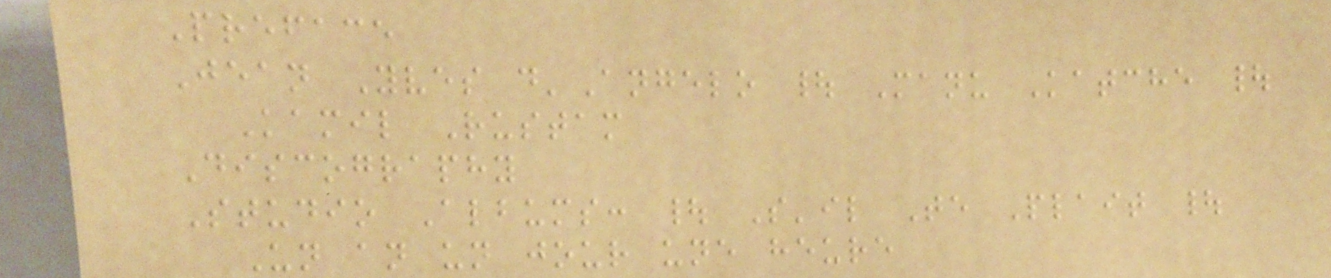Preface
Jean Yves d'Angelo | Manu Katche |
Kamil Rustam
Discography
Studio Albums: | S'il Te Plait |
Un an un jour une heure
